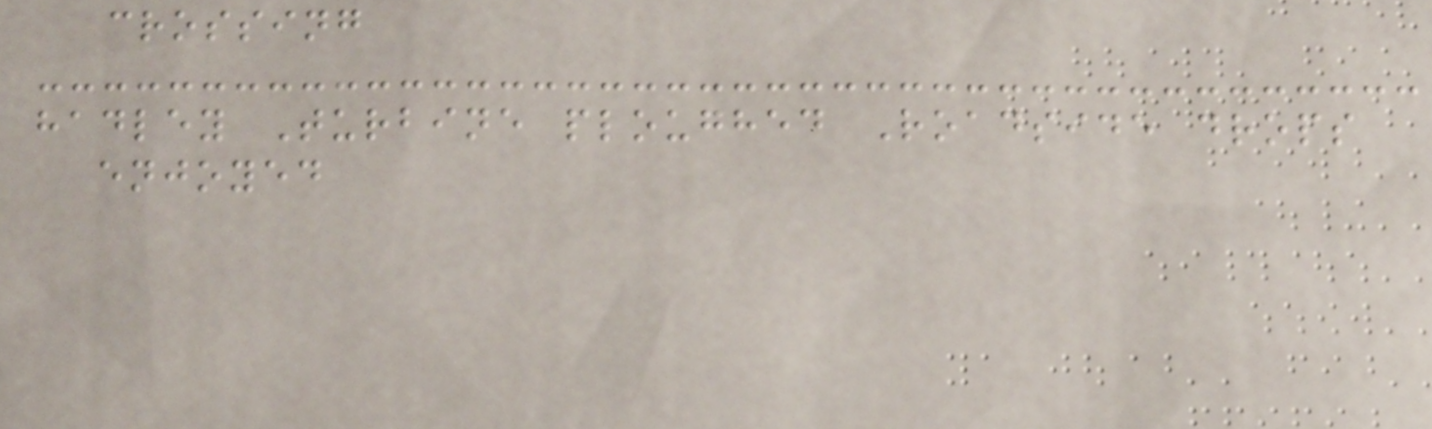crossing
hadley Turbine ploughed Roadside drops
enjoyed
